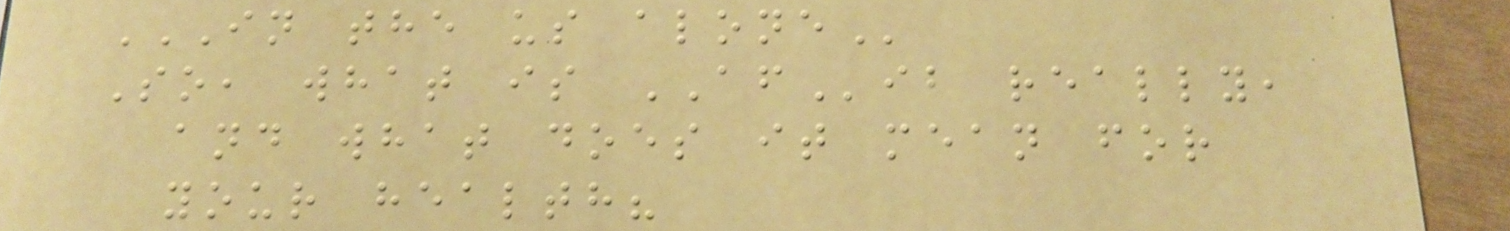IN THE US ALONE
So, what is AFib really,
and what does it mean for
your health?
